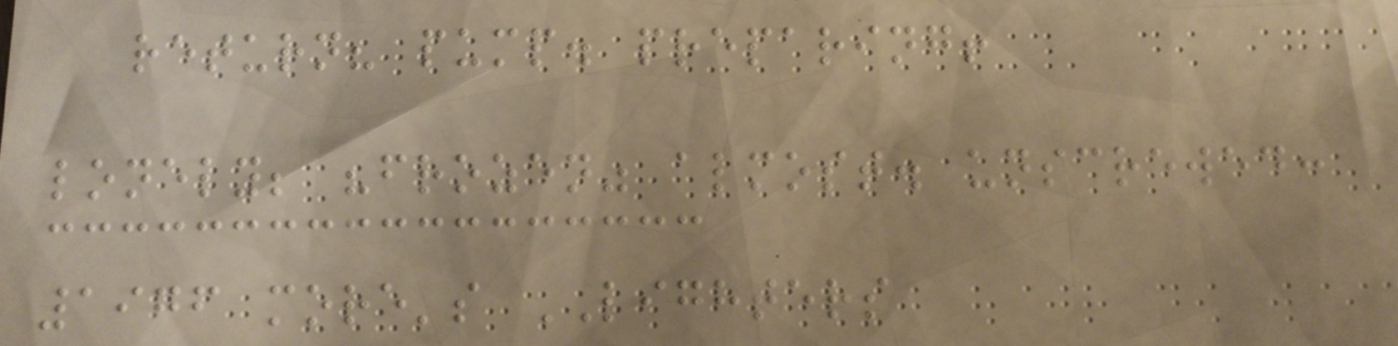return? pump. preparing!
lonely; "frozen" almost. unscrewed:
1976 more's LIGHTERS
